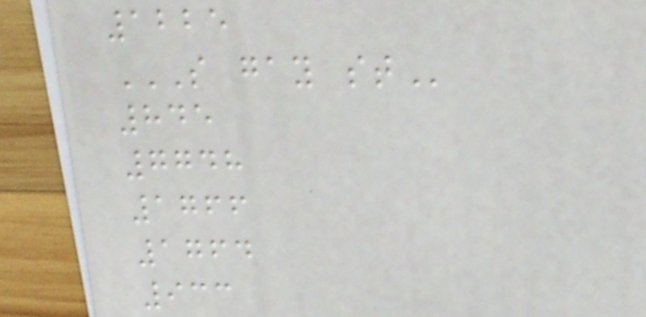1225
S GAY ST
845
7748
1766
1764
933
